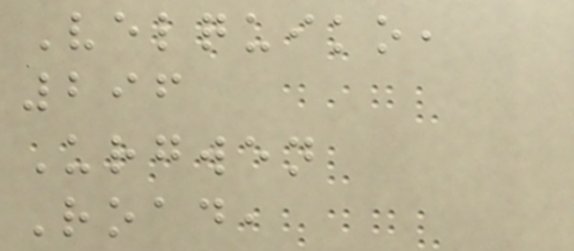Velquiko,
296
Urgwen
Road,
